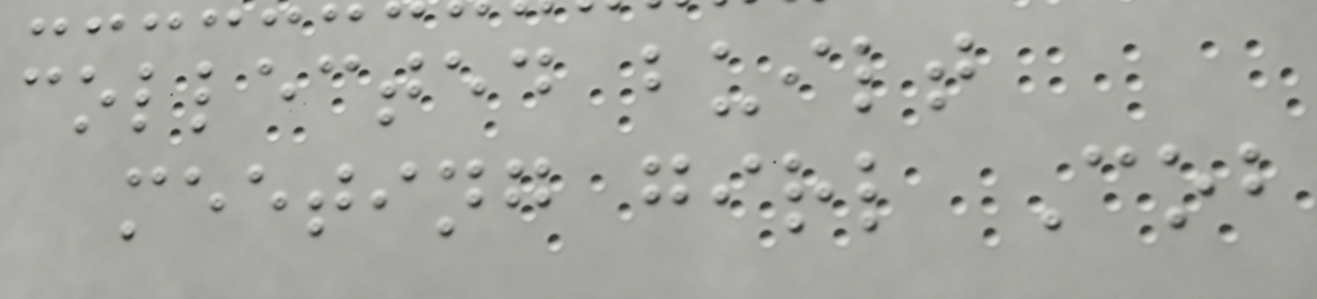collected built
meeting girl Cob
